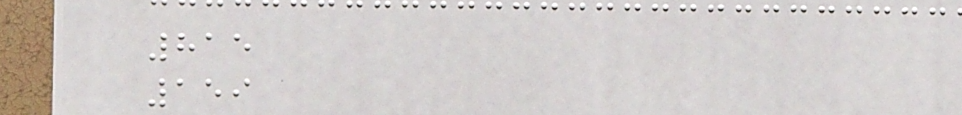815
159
